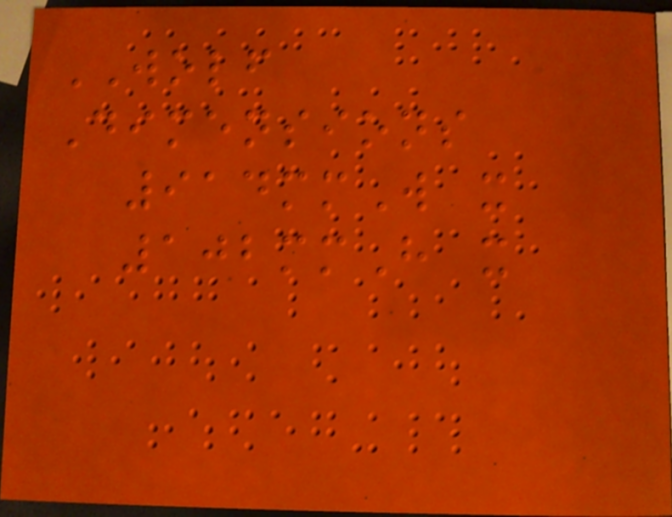WOLF
Dimensions
914mmW x
102mmH x
